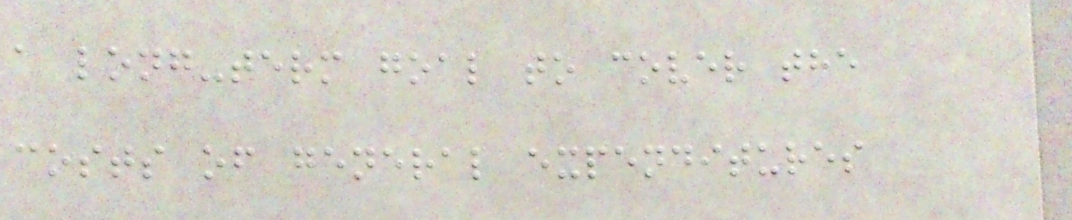a long-term goal to cover the
costs of general expenditures
